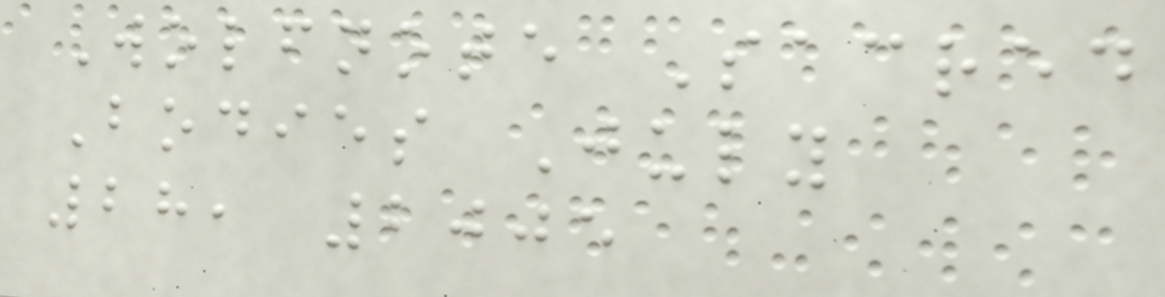Wolfnote Sacred
Bodies July
28, 2005
